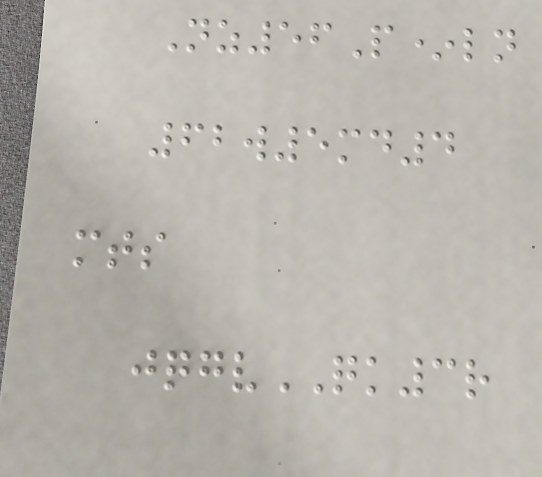Nz56P*ln
62w5md4
mts
jqgvQK3r
